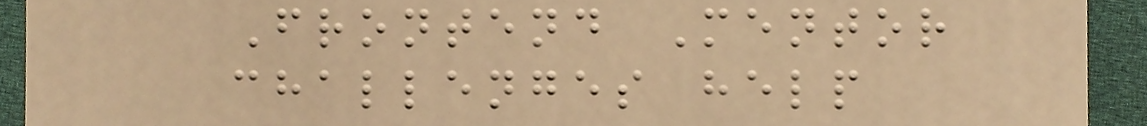Frontend Mentor
challenges help
